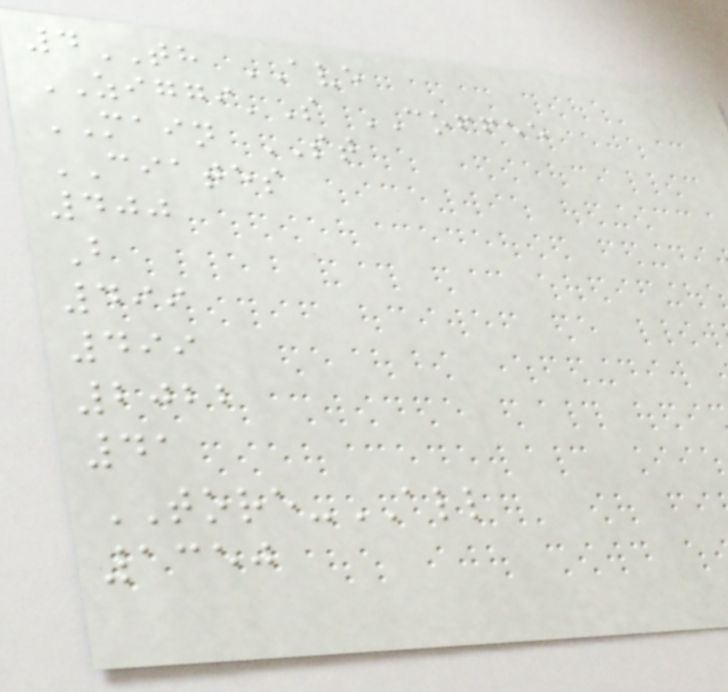4TH AVE
ZIGGI'S COFFEE
MAIN ST
CIATES
400
B
499
499
2022
41
TORE-ALL
1350
